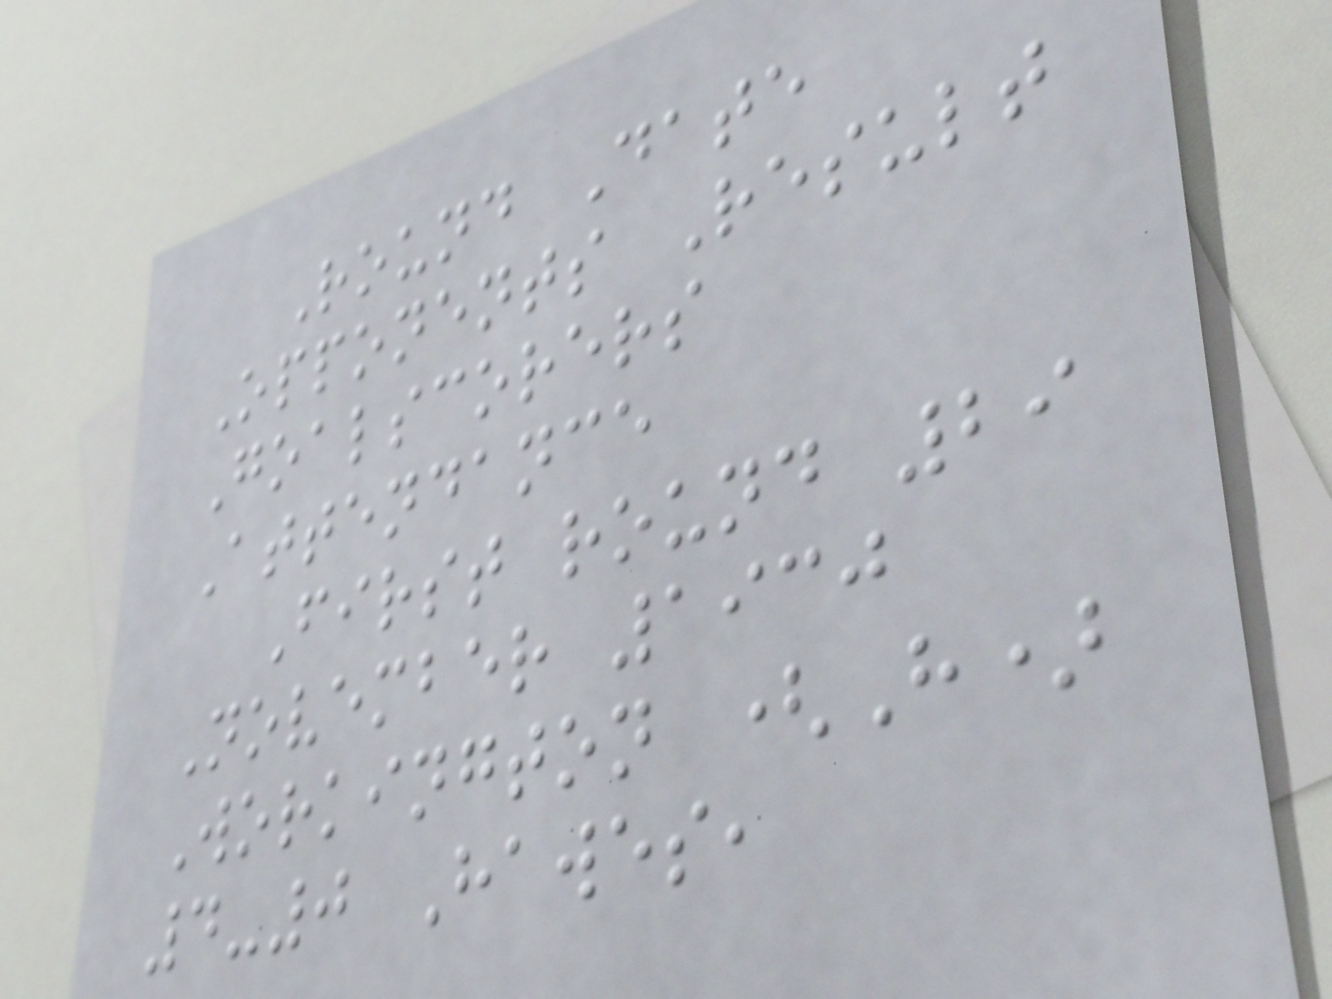Round Date
Opponents Result
Goalscorers
Attendance
First round 29
November 1930
Workington (H)
4-0 Hawes,
